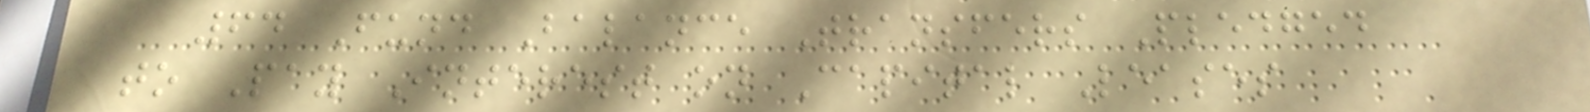64 Fund Balance Transfers Pledged
to Pay Interest on Capital Leases
